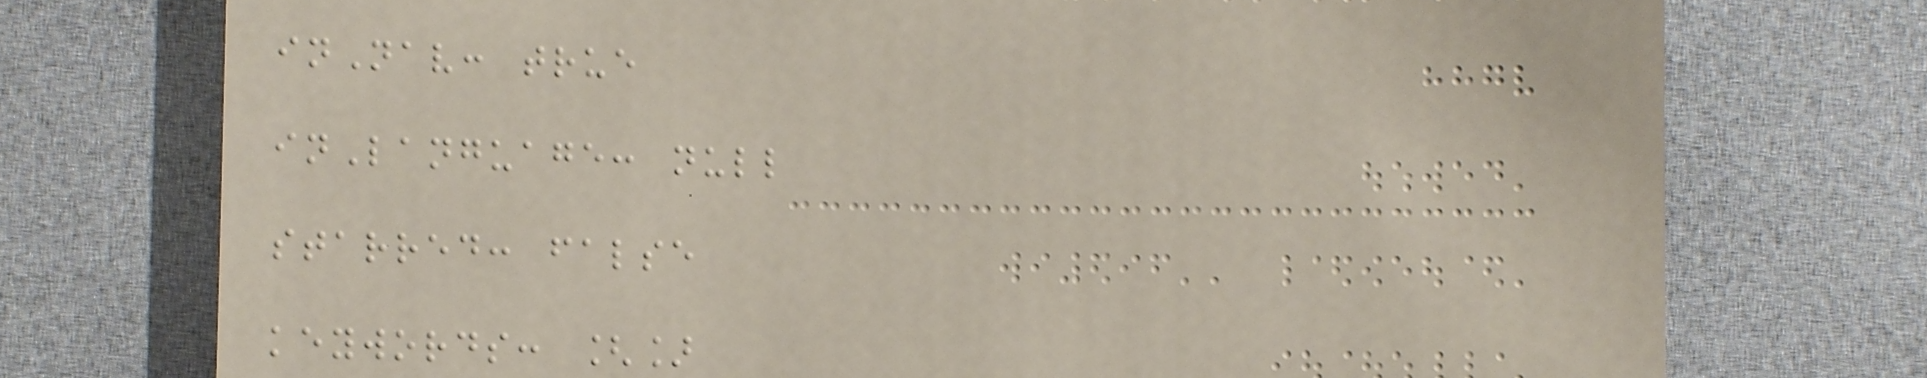inNav: true
inLanguage: null
starred: false
keywords: []
